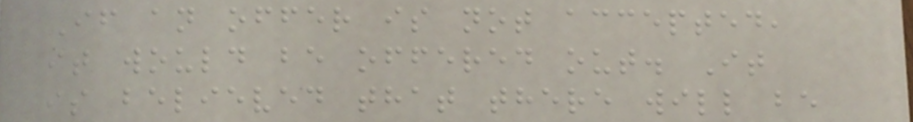If an offer is not accepted,
it would be offered out. It
is believed that there will be
